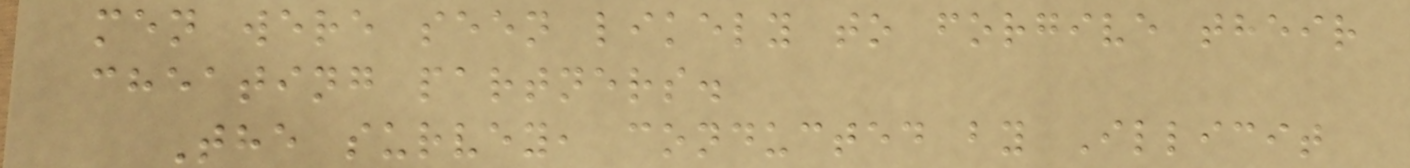men were seen likely to forgive their
cheating partners.
The survey, conducted by Illicit
